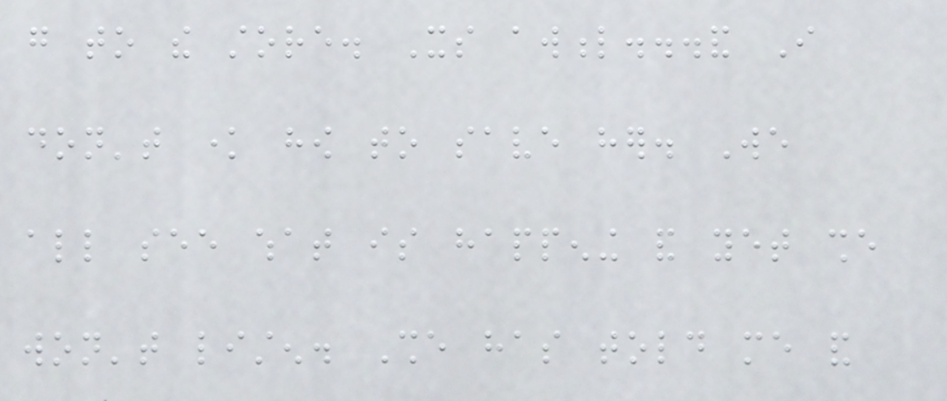go to the store. Its awful...and I
don't know how to save her. We
all see what is happening and yet she
won't listen. She has told me and
